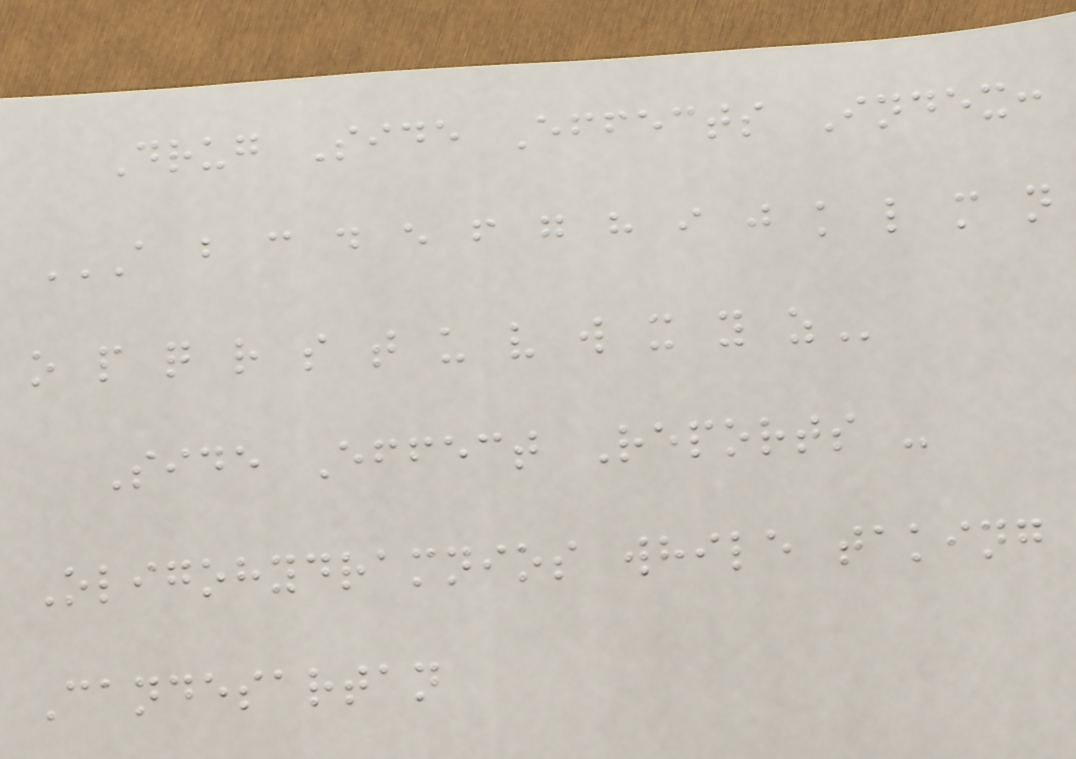Drug Side Effects Index:
A B C D E F G H I J K L M N
O P Q R S T U V W X Y Z
Side Effect Reports -
Oligohydramnios while taking
Candesartan
